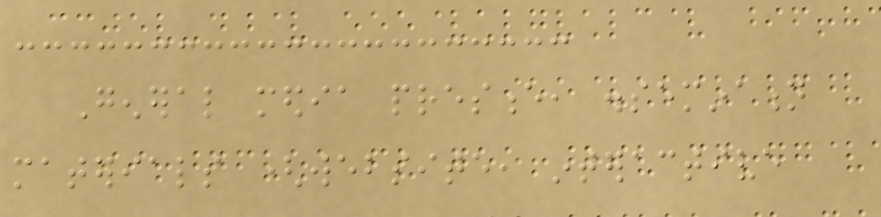General media presence, dissemination
materials (website, interactive
